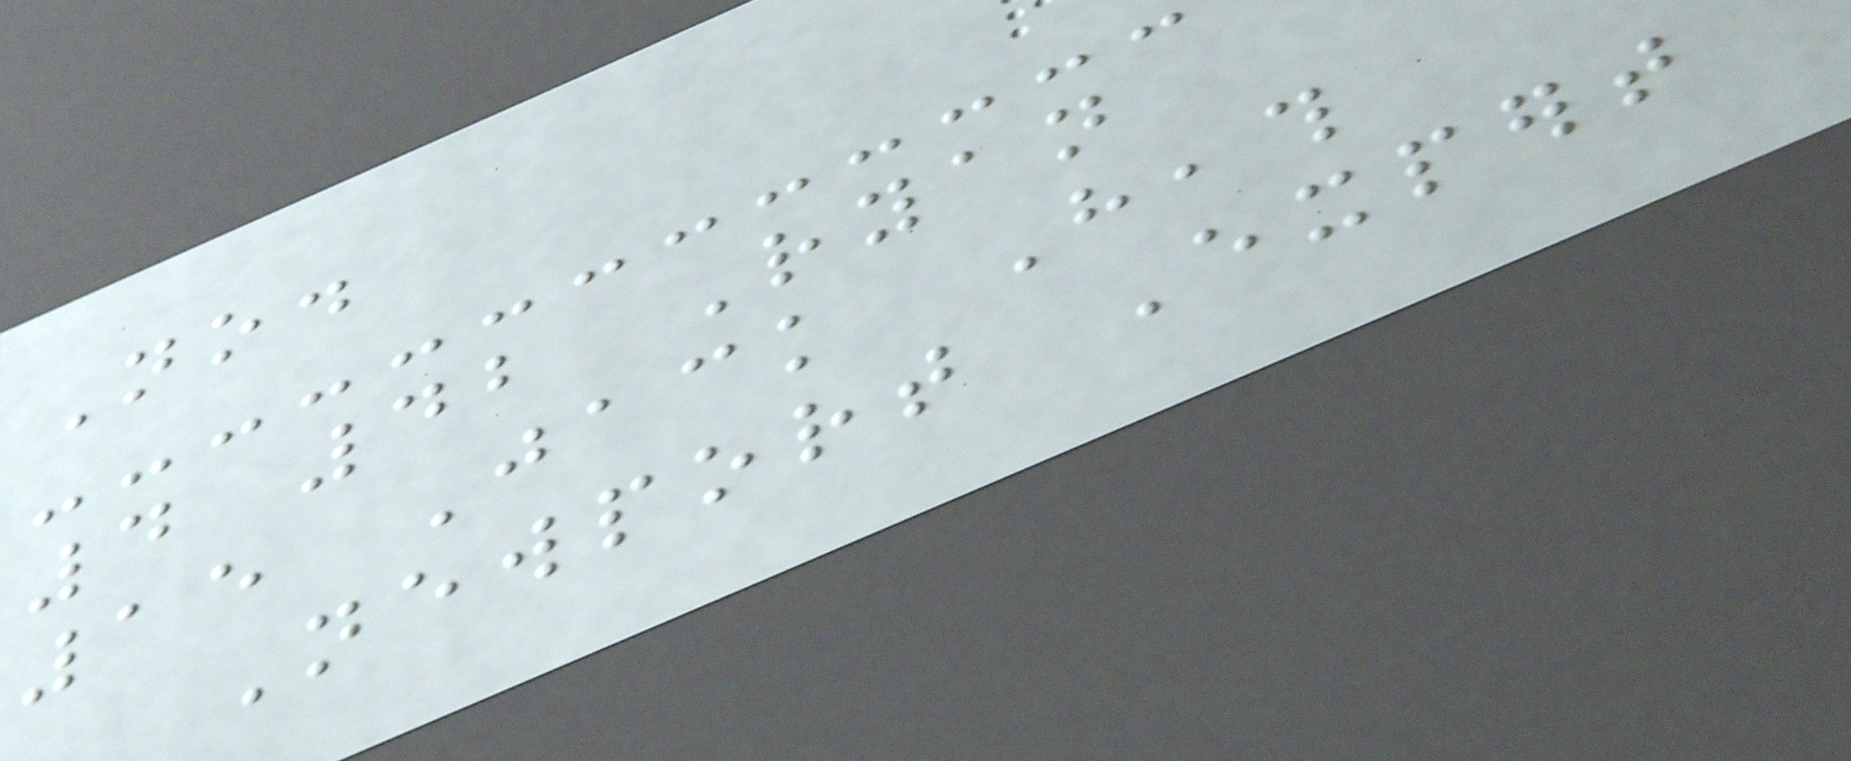No.
4 42 Ryan
15 Jack Heath
Newport Expert
